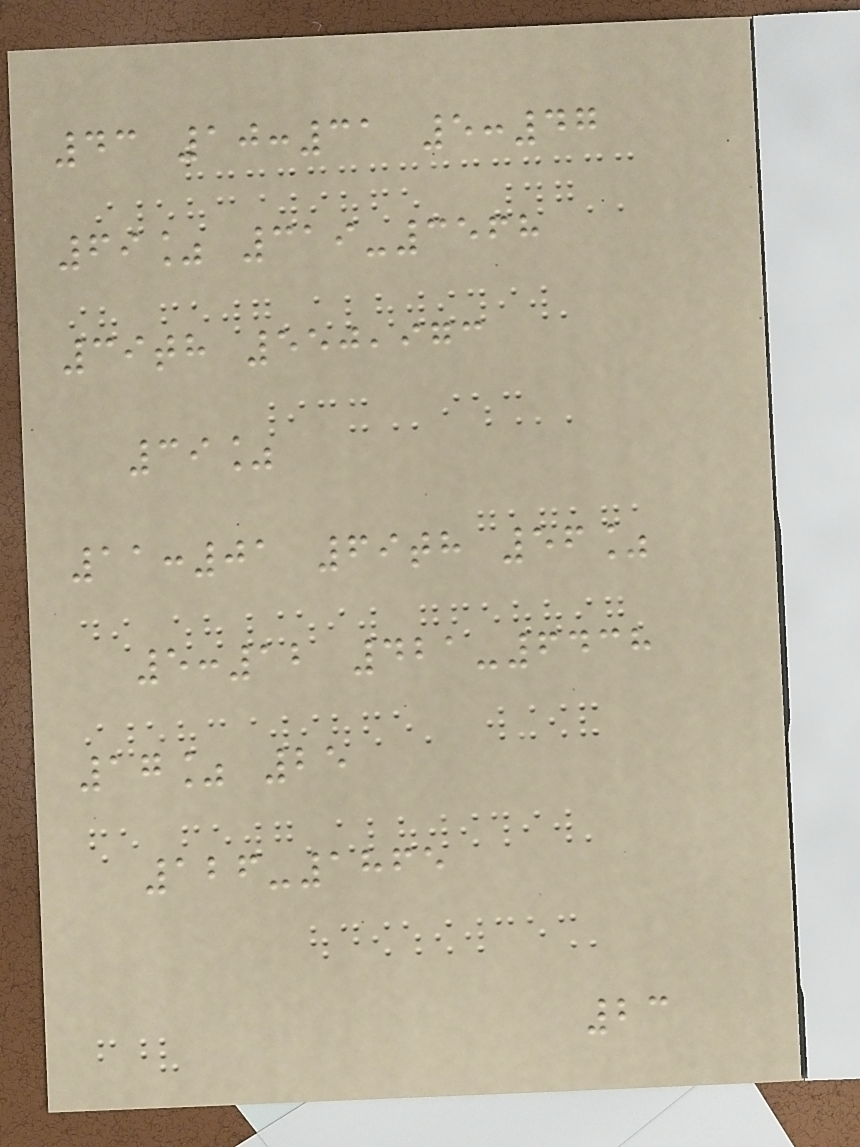43 10:31 5:47
69% 319-3568
39th 550,973
39%
11:01 69th 56%
5:12 421-6438
17% 25
126-1865
23
